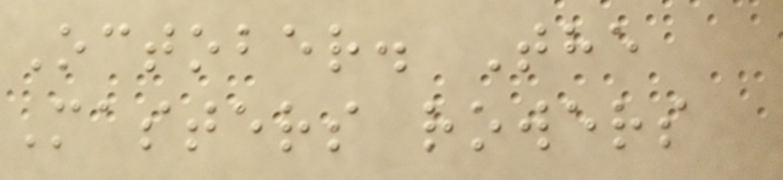October. The
Masters rowers
